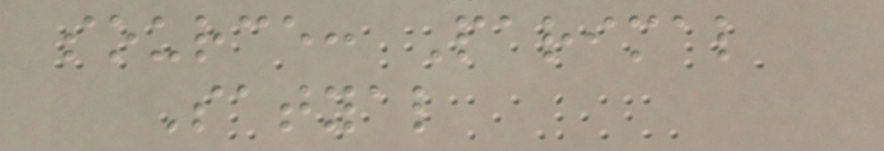source: Parimal
Satyal
